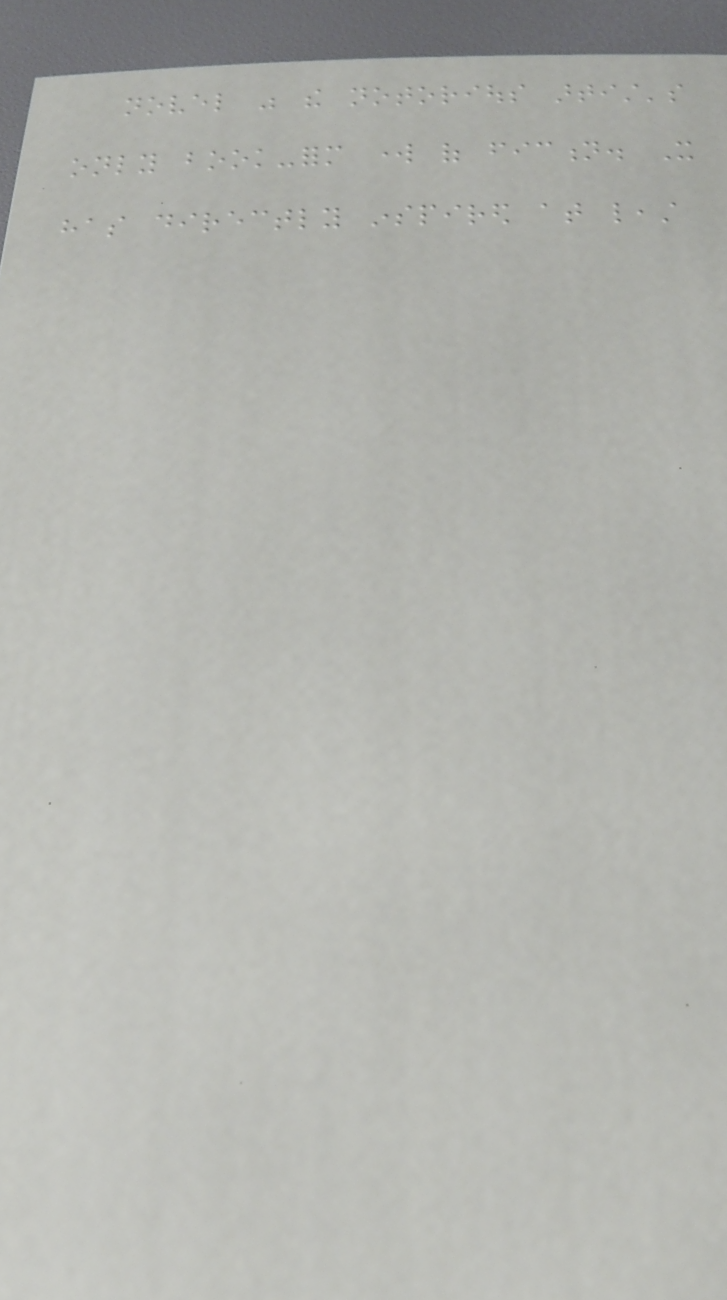novel was the notorious artist's
only book-form work of fiction. It
has directly inspired at least
